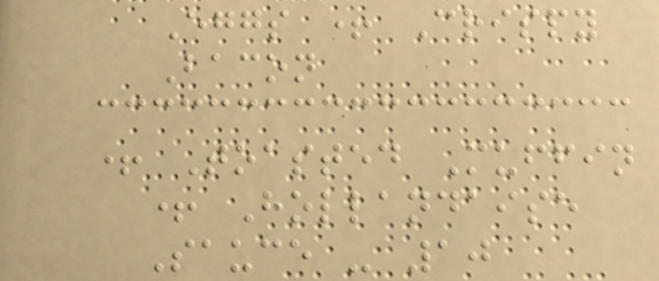Eggs + Crispy
Bacon
+ Toasted Muffin
+ Hollandaise
Sauce - 10
